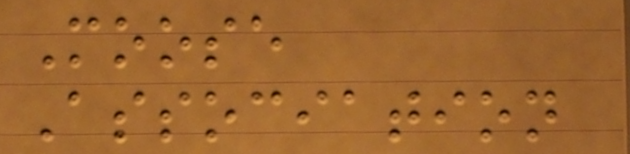Moose
Association
